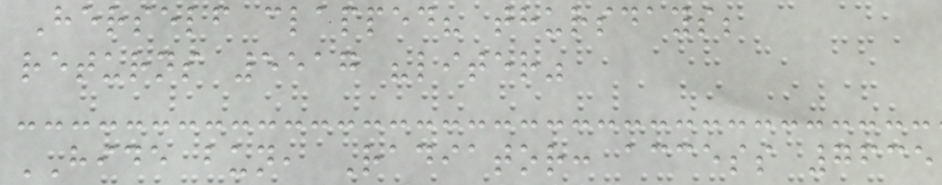Herself clapped? thursdays;
returns 5517 "liter"
HIDE bun, Radiator: access 7635
